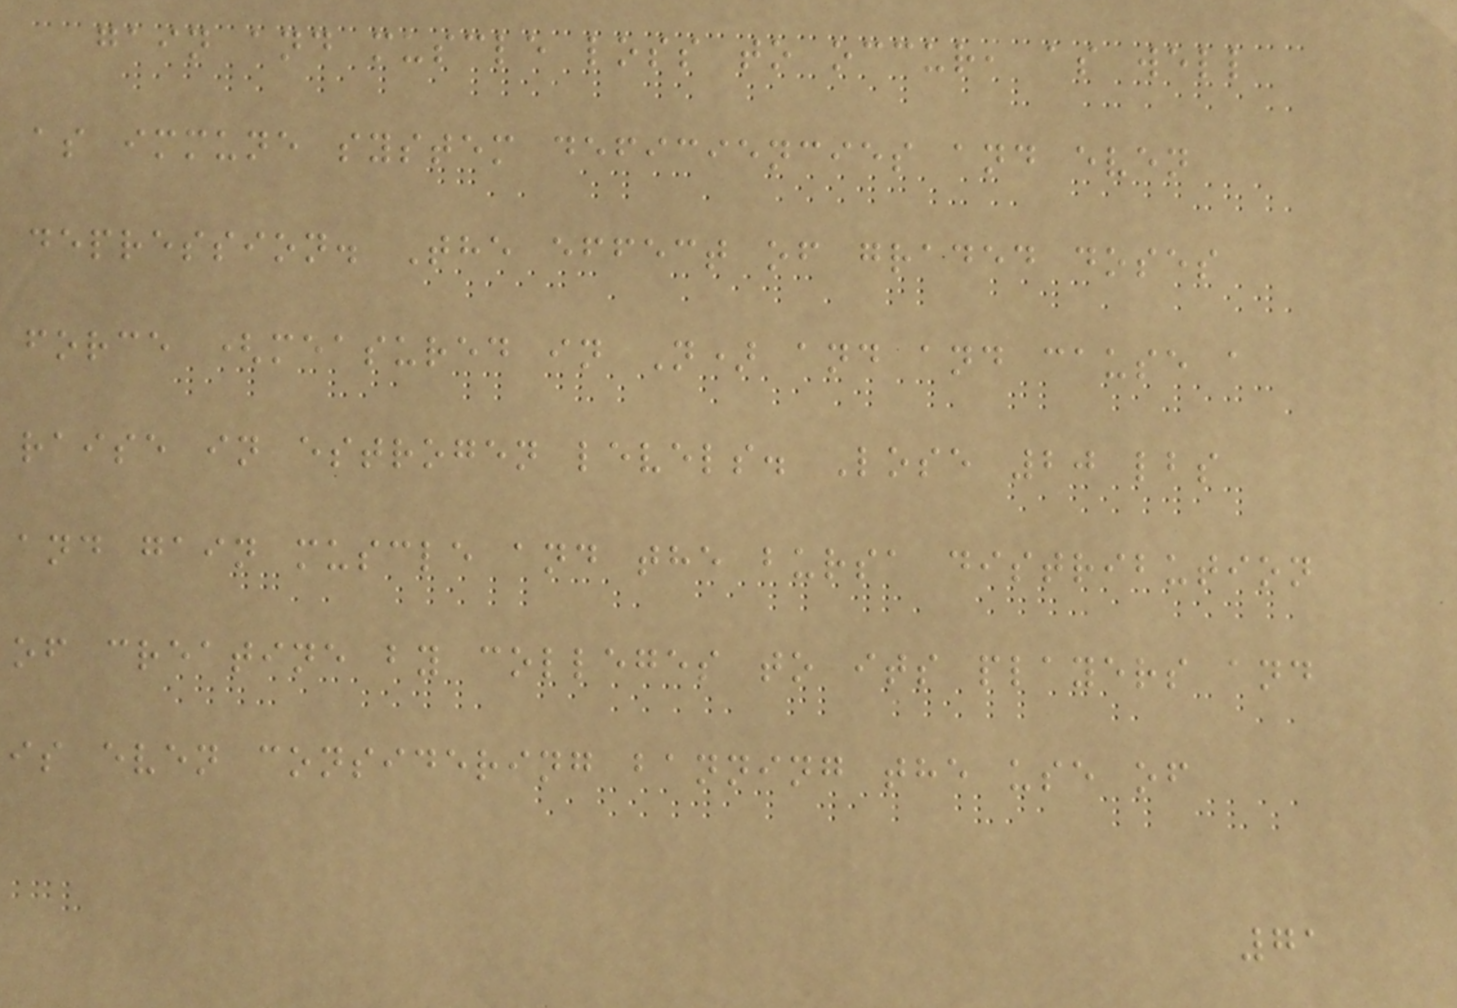gain and muscle loss to occur, as well
as immune system deficiencies and even
depression. The effect of graded doses
force (measured in N) and and cause a
raise in estrogen levels. Lose 20 lbs
and gain muscle and the bursa distribution
of creatine by colleges to its players and
is even considering banning the use of
71
